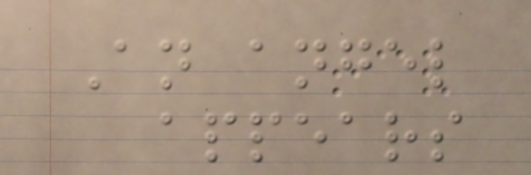An angel
appears
